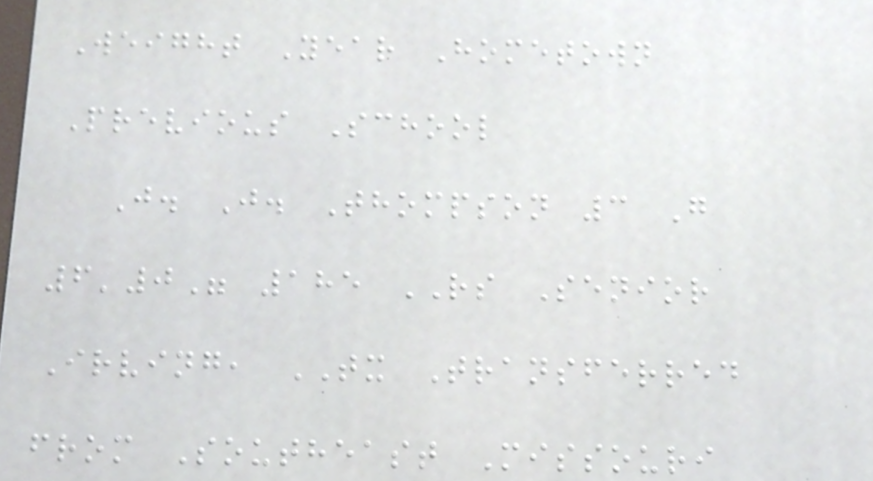Weight Year Hometown
Previous School
J. J. Thompson 3 G
6'0" 185 RS Senior
Irving, TX Transferred
from Southeast Missouri
